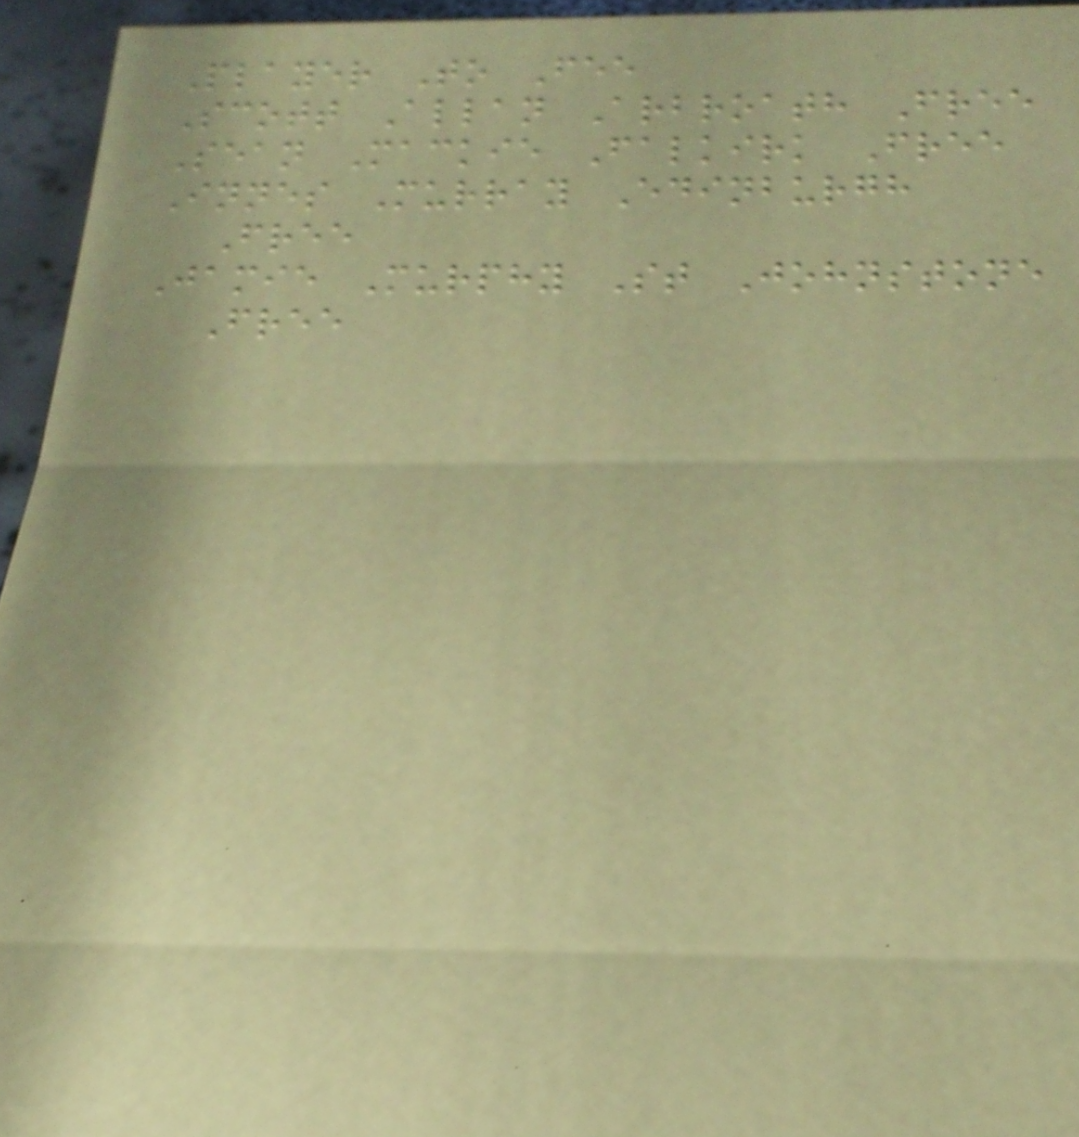Player To Fee
Scott Allan Arbroath Free
Sean Mackie Falkirk Free
Innes Murray Edinburgh
Free
Jamie Murphy St Johnstone
Free
